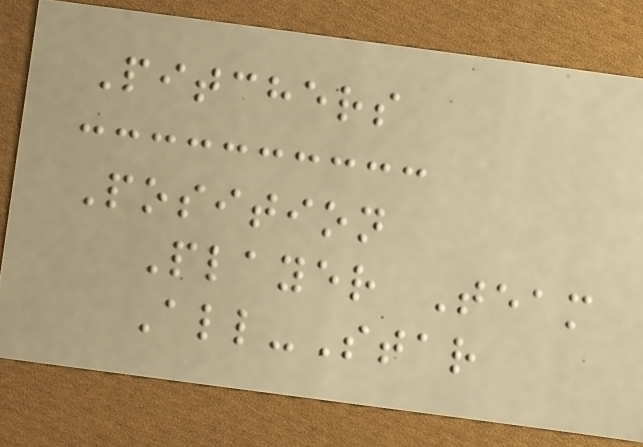Pitchers
Position
Player Team
All-Star
